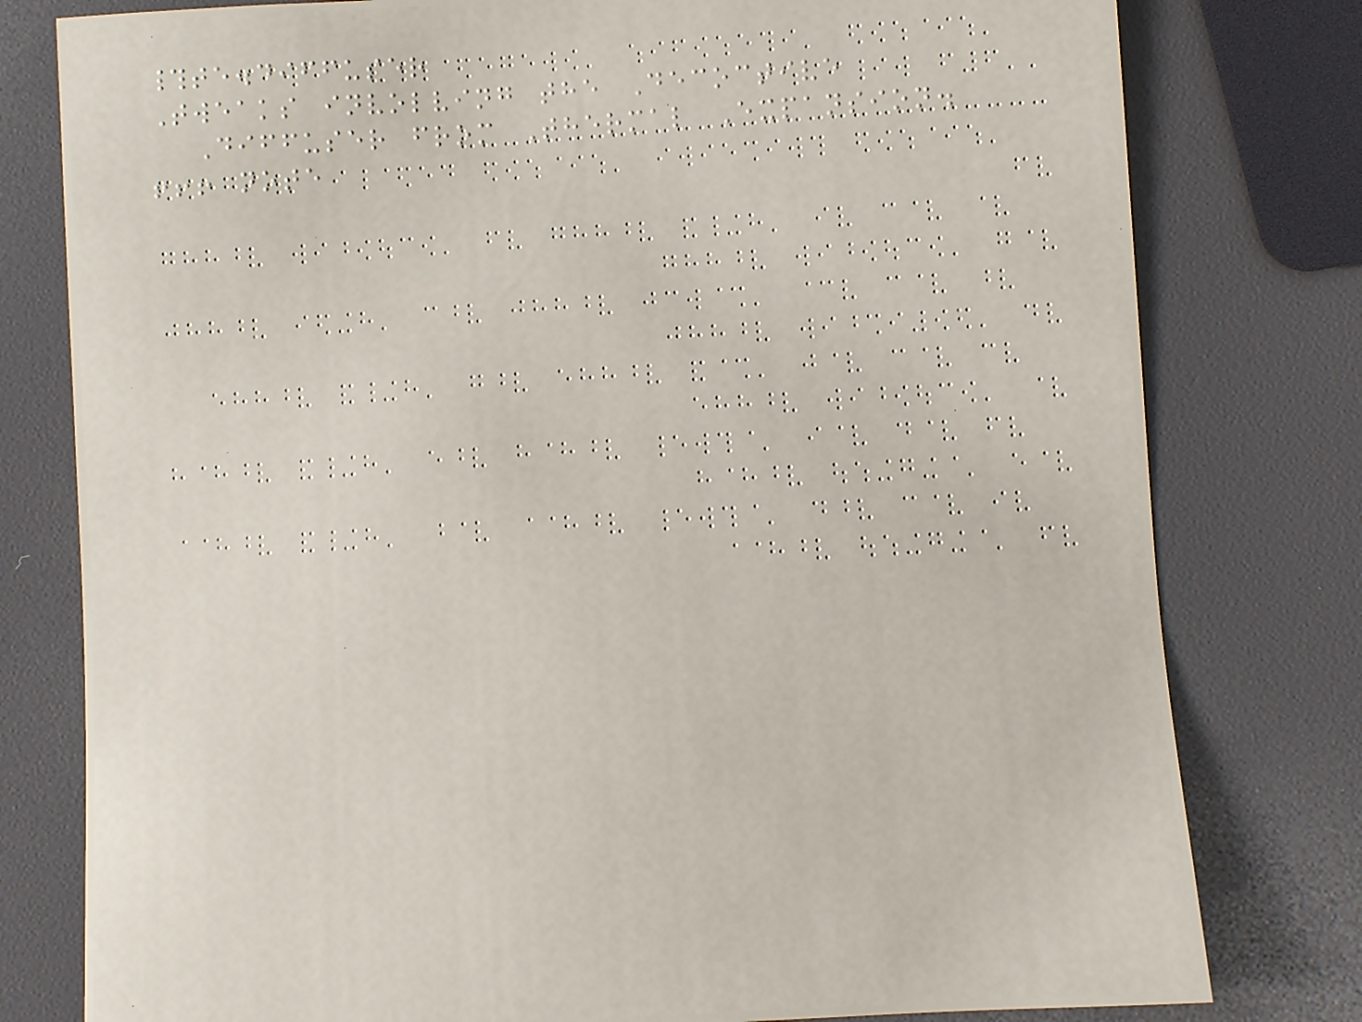#te.diffuser
Tweaks involving the Decoctive
Diffuser from Thermal Expansion.
!!! note
